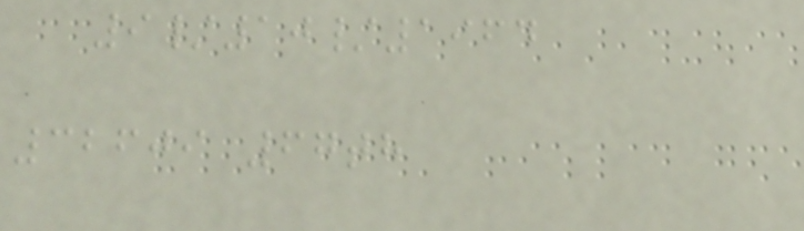9/10/1964
32609 67th
